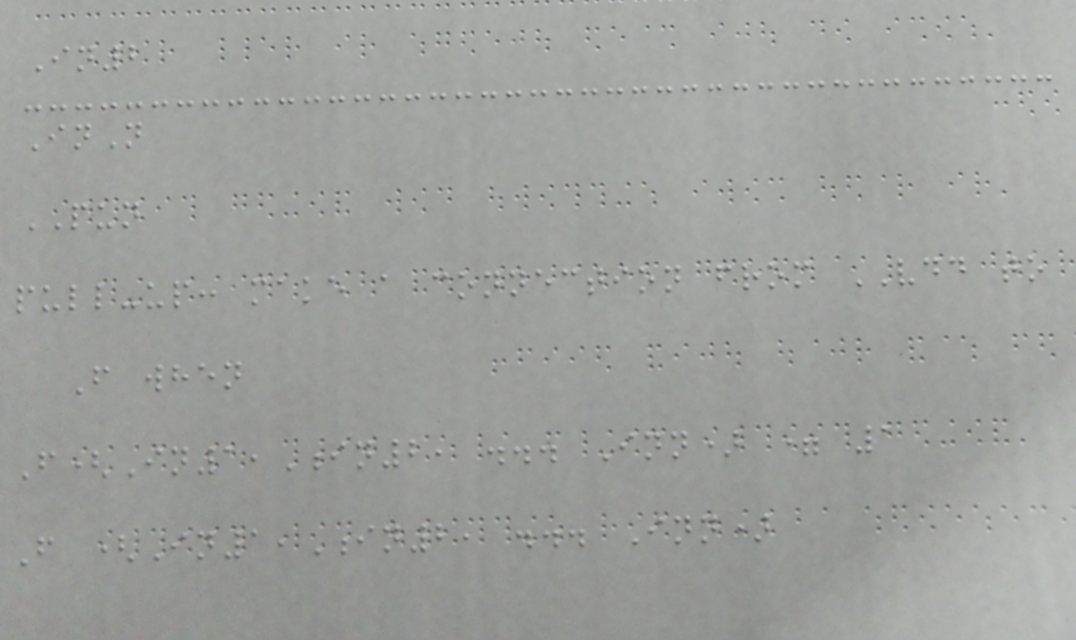In2
InN
PUN
pull-up: make a connection from VDD to
F when
F(In1,In2, ... Inn) = 1
F (In1,In2, ... Inn)
